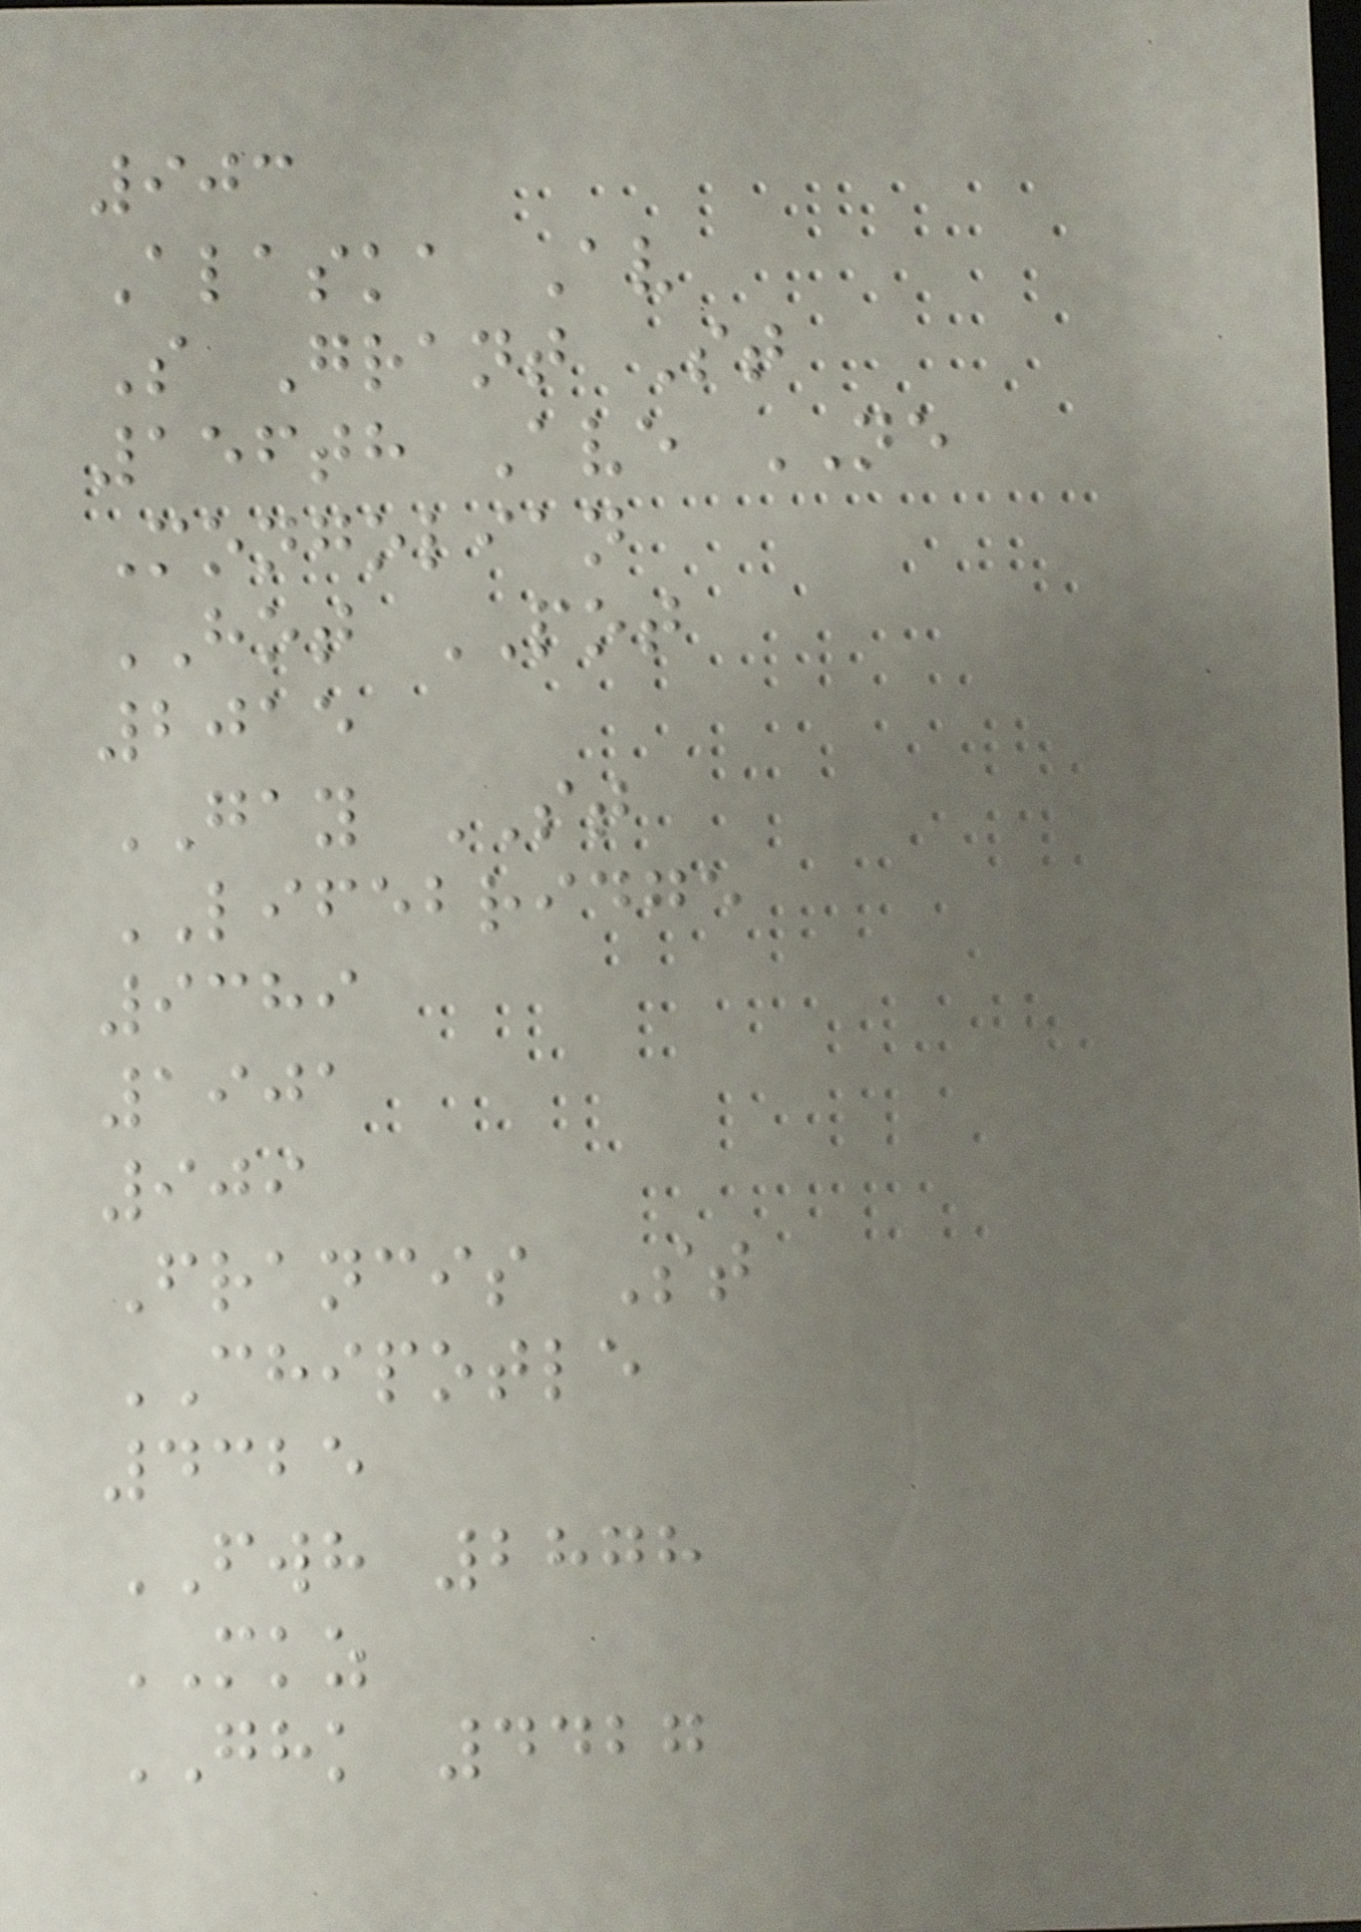903
Alaska Av
S Grant St
156th Ave NE
Mongolian
HOT POT
2015
GAY ST
LIFEBRIDGE
9389
1901
909
Francis St
CHIPOTLE
4325
FWH 2878
MKZ
GHK 4427
